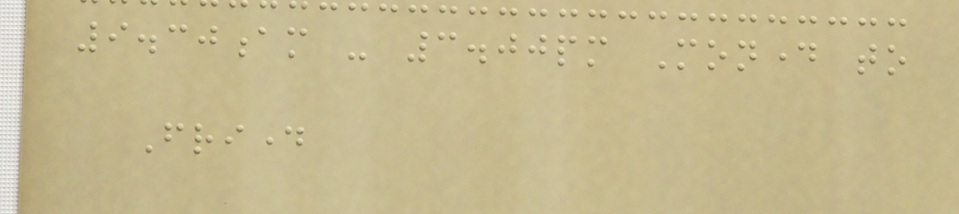9.30am - 3.00pm Monday to
Friday
